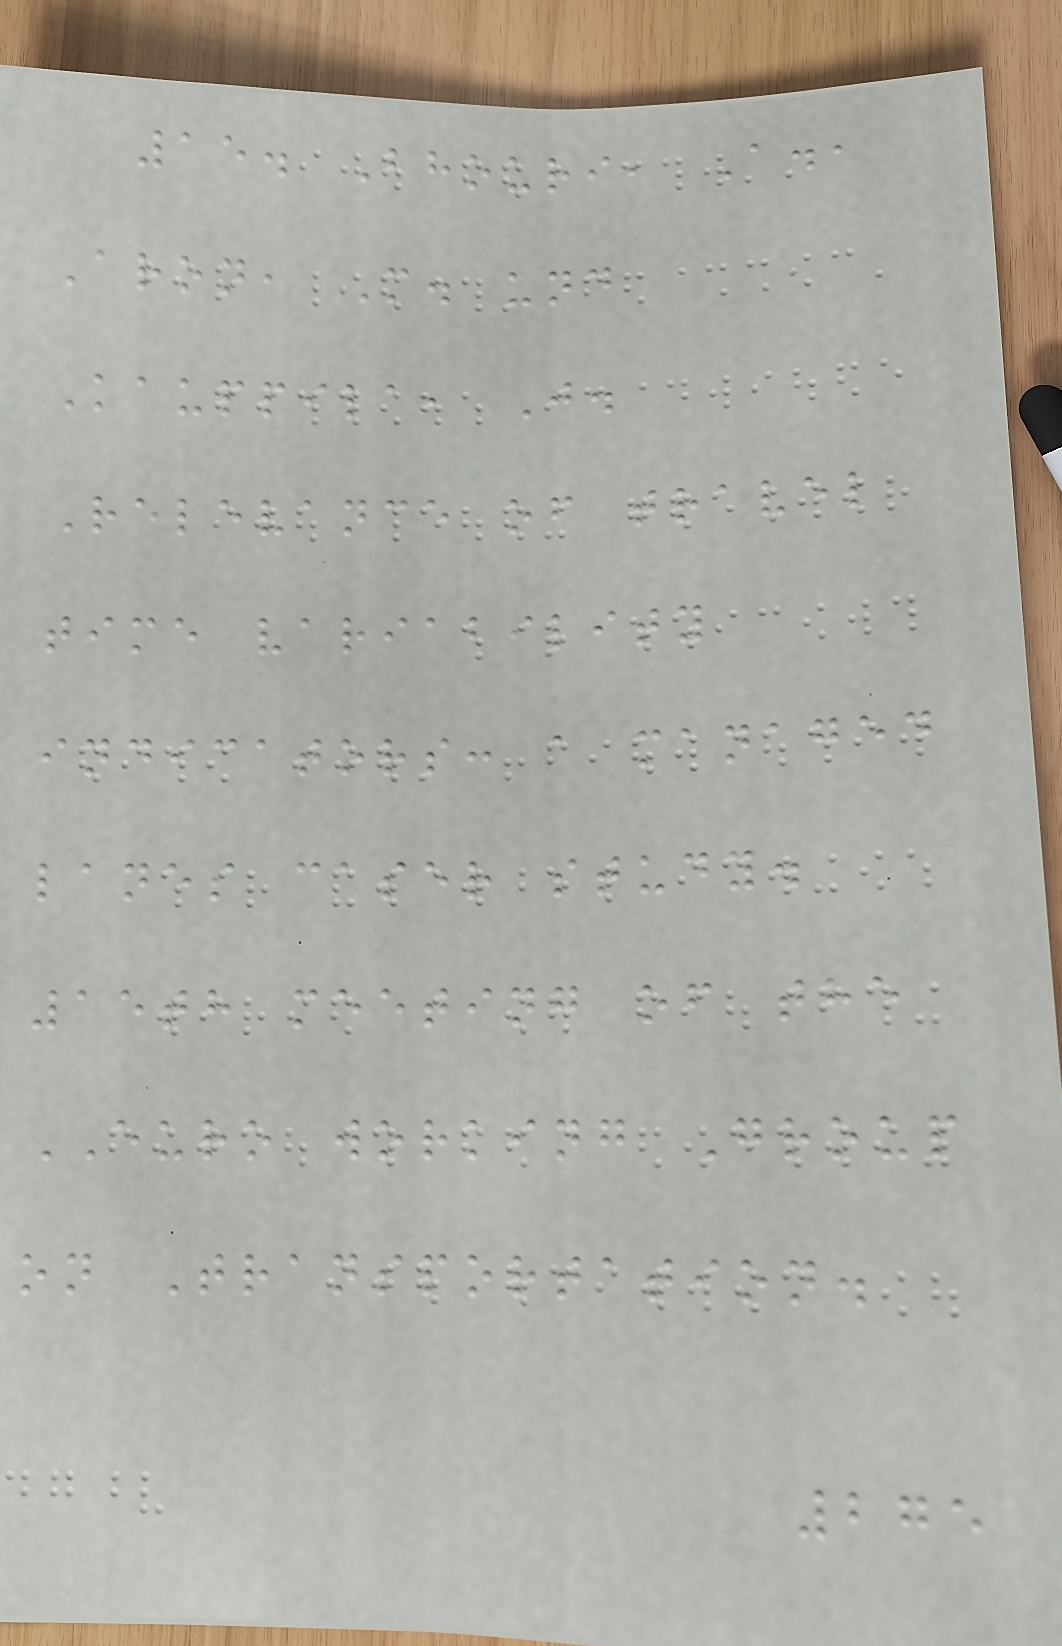15. Bhouri, A.,
Aron, M. und
Kauppila, J.
Relevance of travel
time variability
indicators: a managed
lanes caser study.
15th meeting of the
EURO working Group
on Transportation.
275
